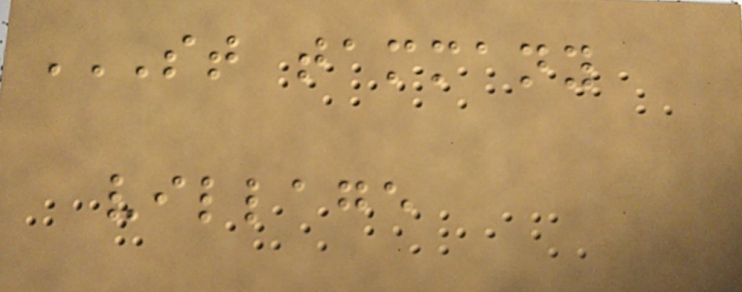ST TAMMANY
VILLAGE
